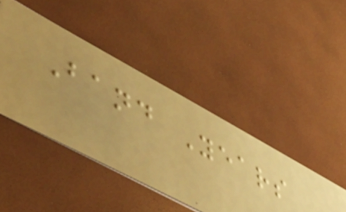Band Years
